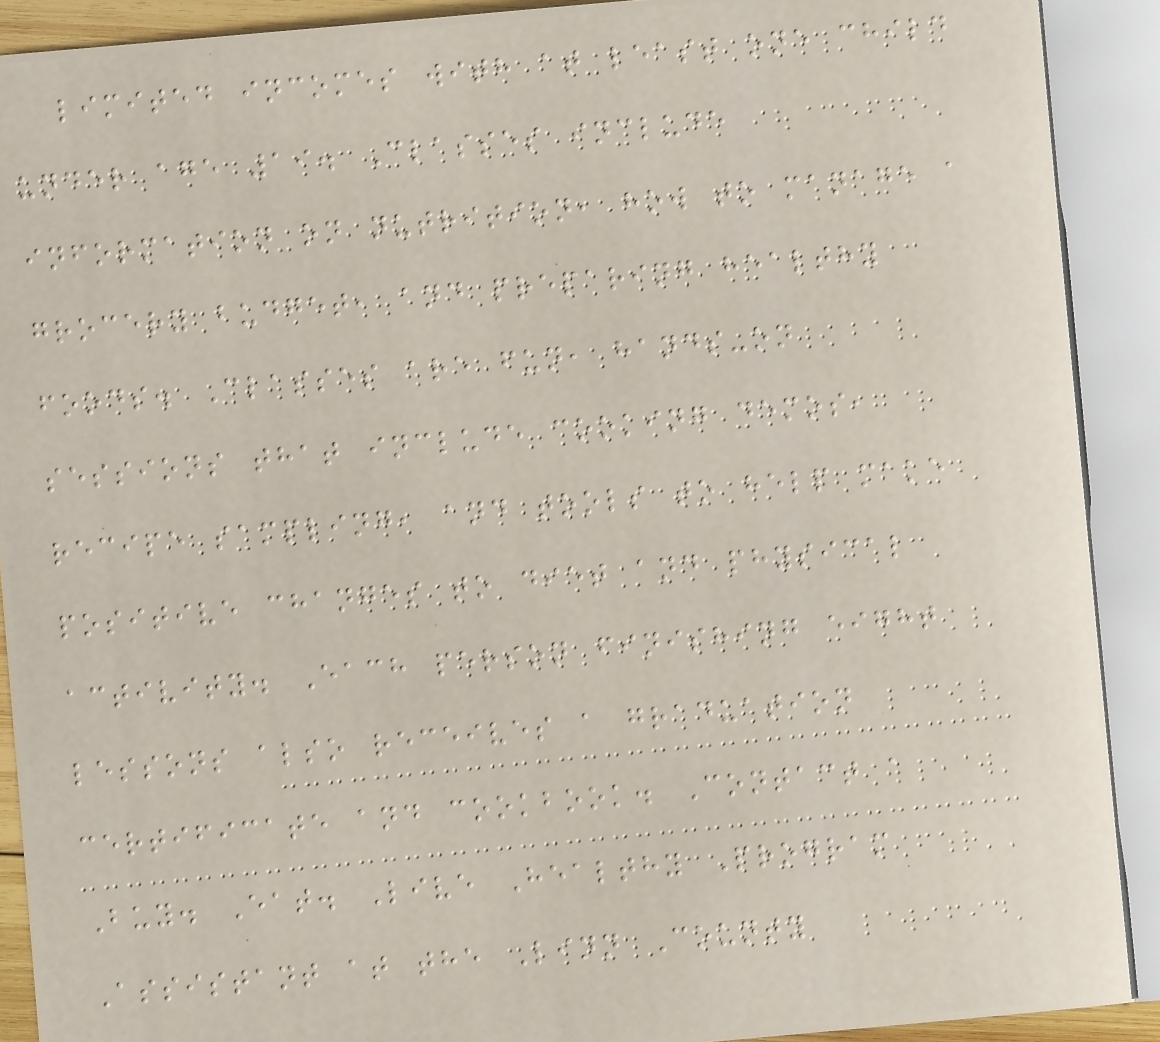limited incomes with at least one child
under age 19. Classes include
information on nutrition, how to manage a
grocery budget, and preparing healthy
foods. Classes are fun, hands-on
sessions that include cooking demos,
recipe sampling, and tools to help make
positive changes to diet and physical
activity. Each person finishing eight
lessons also receives a graduation
certificate and cookbook. Contact a
Buy. Eat. Live Healthy Program
Assistant at the Linn County
